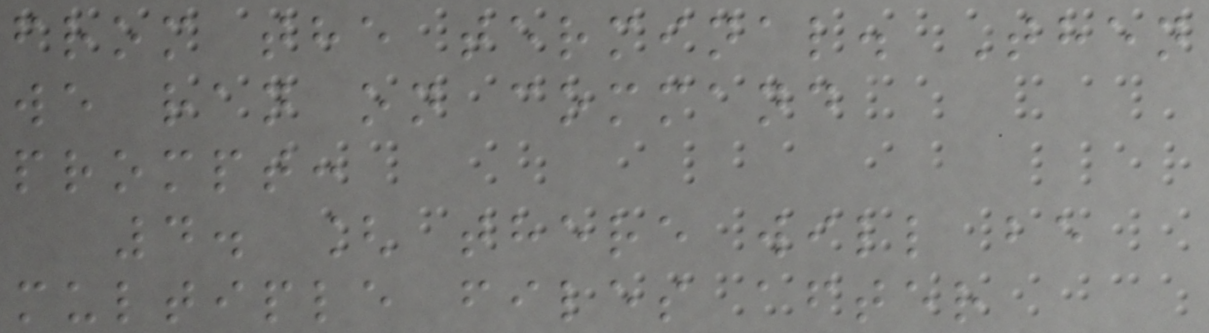from the terminal. Then
we ran on command
prompt:
4. [ there will be
multiple files after
